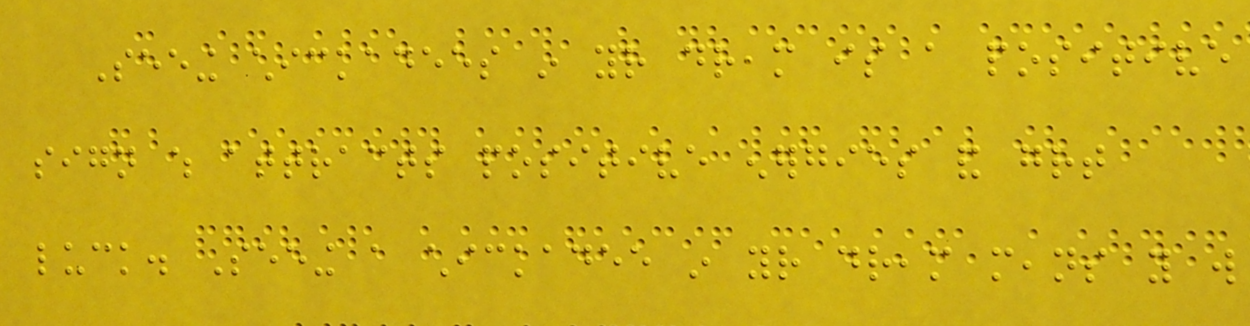Seeing chickadees in your dream is a positive
sign which attracts positive energies and great
luck. Seeing a chickadee in your dream means you will
